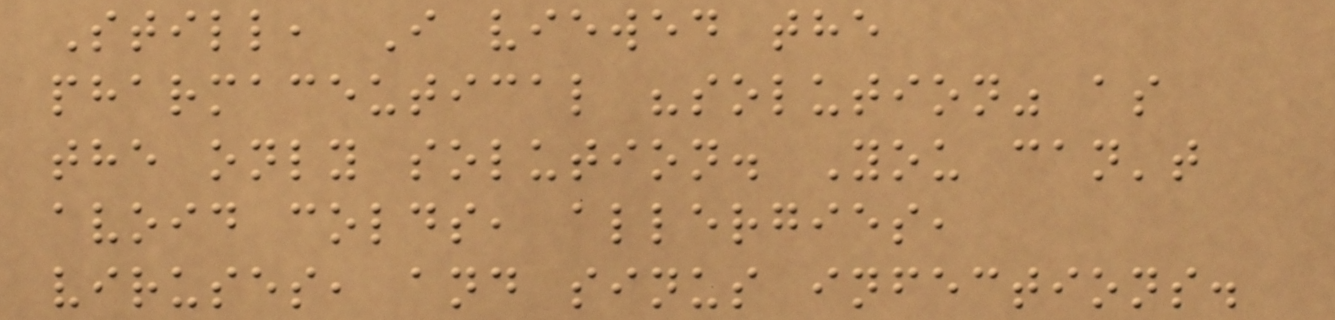Still, I viewed the
pharmaceutical "solution" as
the only solution. You can't
avoid colds, allergies,
viruses, and sinus infections.
